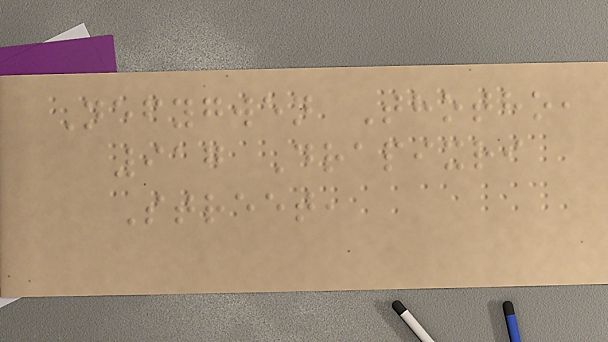Nefygwen Thotho,
917 Drapixri
Street,
